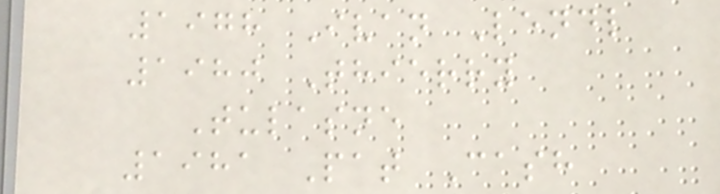1978 Ivan Lendl
1980 Thierry
Tulasne
1981 Pat Cash
